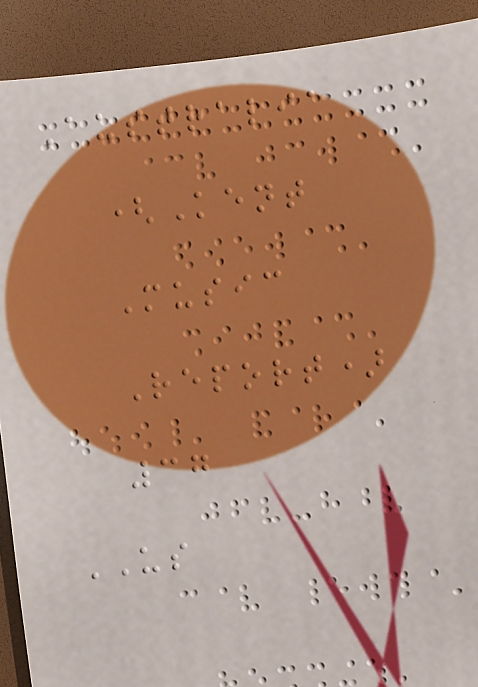Australia
(Kent
Music
Report)
37
US
